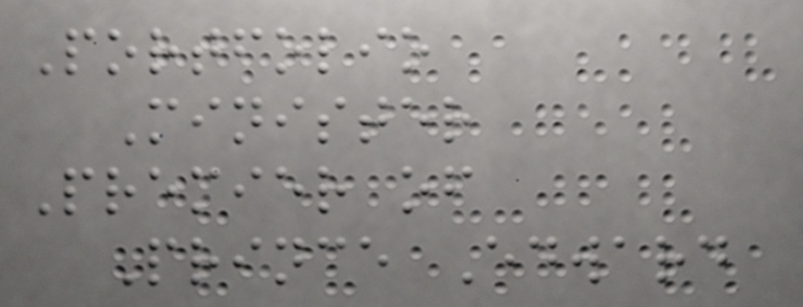Portfolio
Minister
Premier of
Prince Edward
